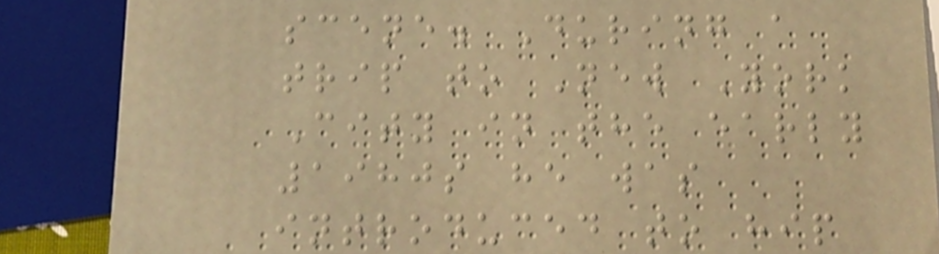scene. During a
trip to New York
City in the early
1980s he was
introduced to hip
